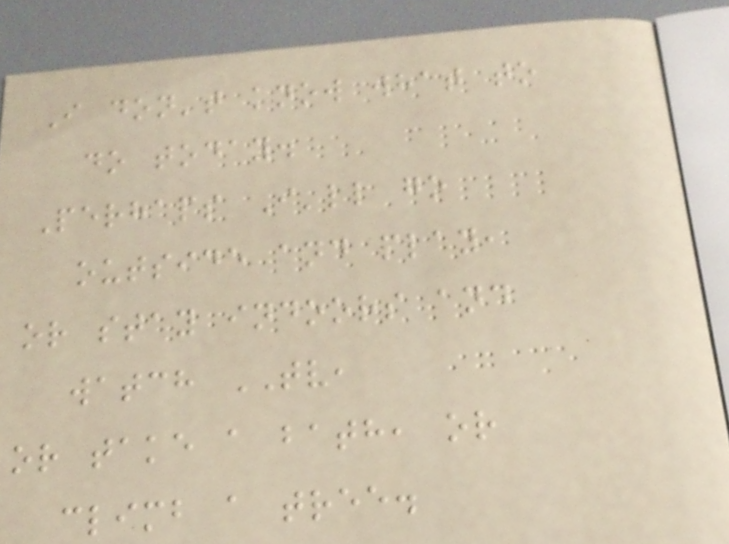I don't know what to
do today.
Perhaps I'll go
outside and play,
or stay indoors and
watch TV,
or take a bath, or
climb a tree.
